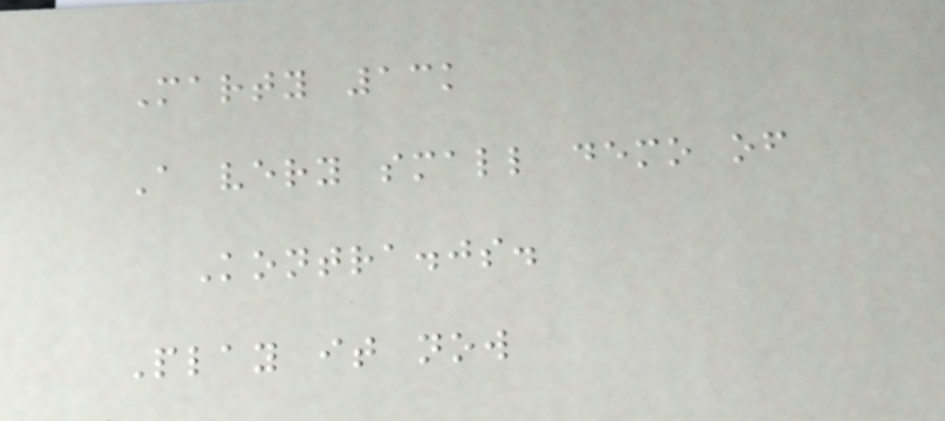Marty 13k
A very small demo of
Kontra.js.
Play it now
